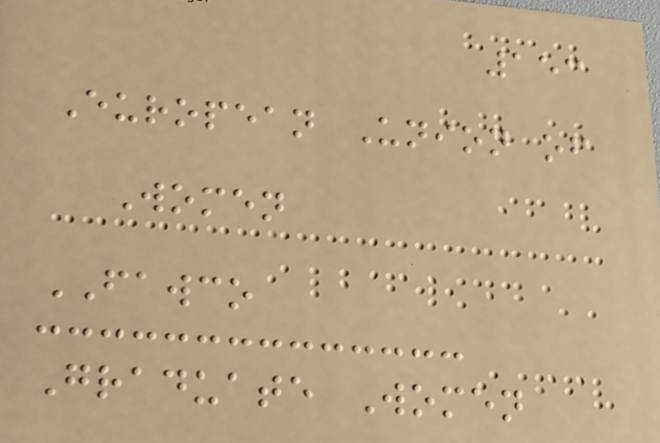153
European Union of
Women
FAWCO
Graduate Women
